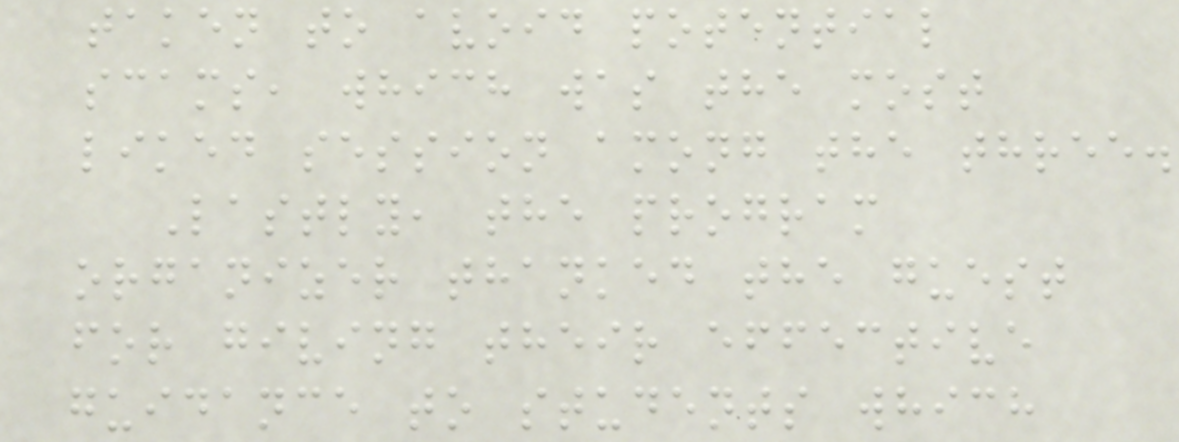taken to avoid potential
scams, which was the most
liked session among the three.
Lastly, the program
organizer thanked the guest
for giving their effective
guidance to students which
